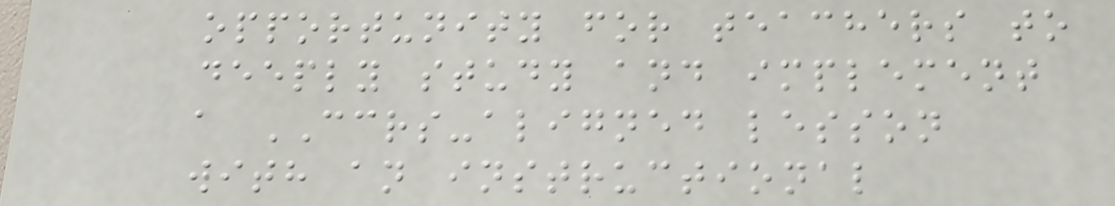opportunity for teachers to
deeply study and implement
a CCRS-aligned lesson
with an instructional
